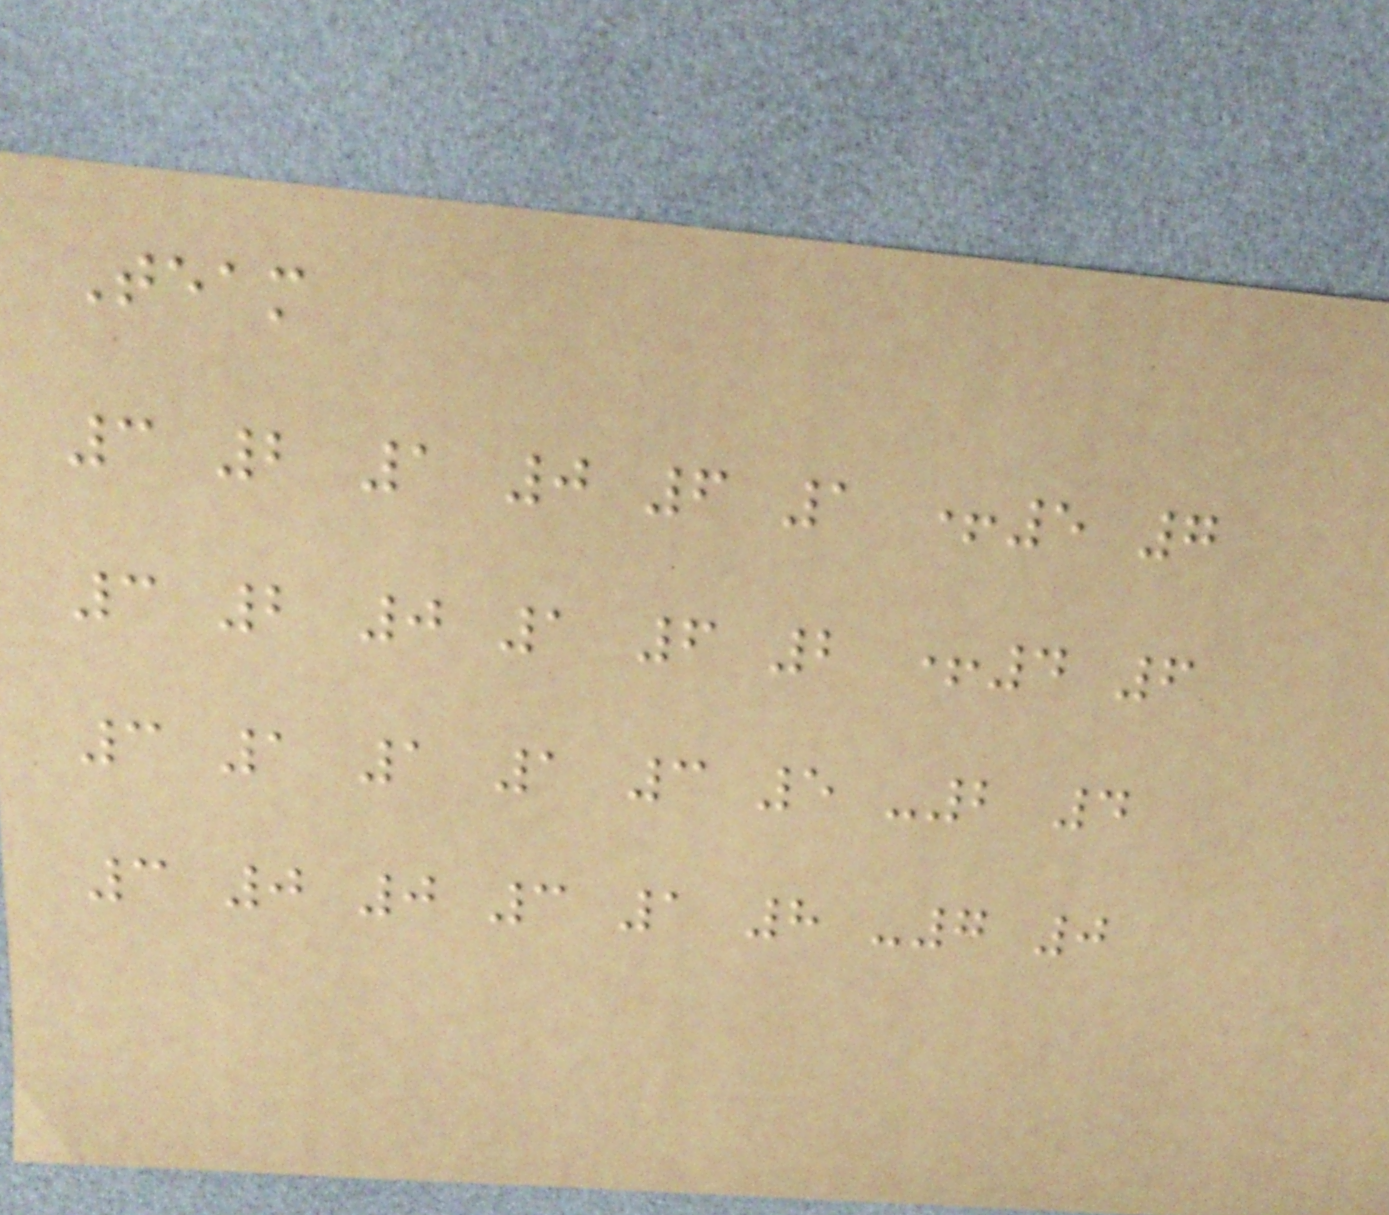Team
3 2 1 0 6 1 +5 7
3 2 0 1 6 2 +4 6
3 1 1 1 3 5 -2 4
3 0 0 3 1 8 -7 0
